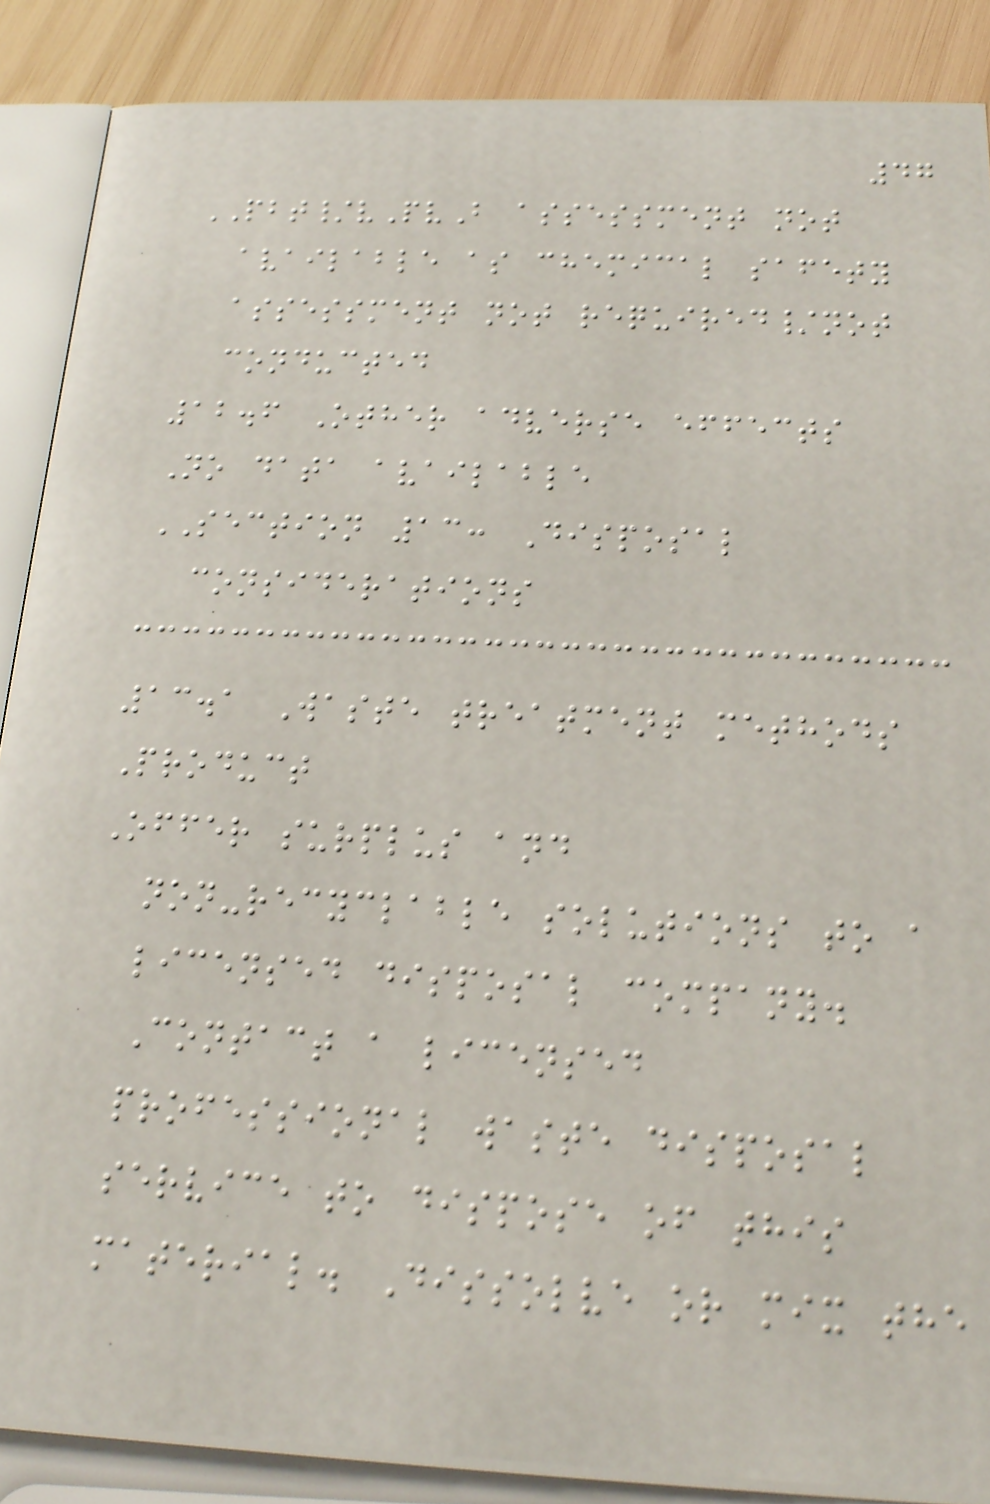47
PBT/vPvB assessment not
available as chemical safety
assessment not required/not
conducted
12.6 Other adverse effects
No data available
SECTION 13: Disposal
considerations
13.1 Waste treatment methods
Product
Offer surplus and
non-recyclable solutions to a
licensed disposal company.
Contact a licensed
professional waste disposal
service to dispose of this
material. Dissolve or mix the
